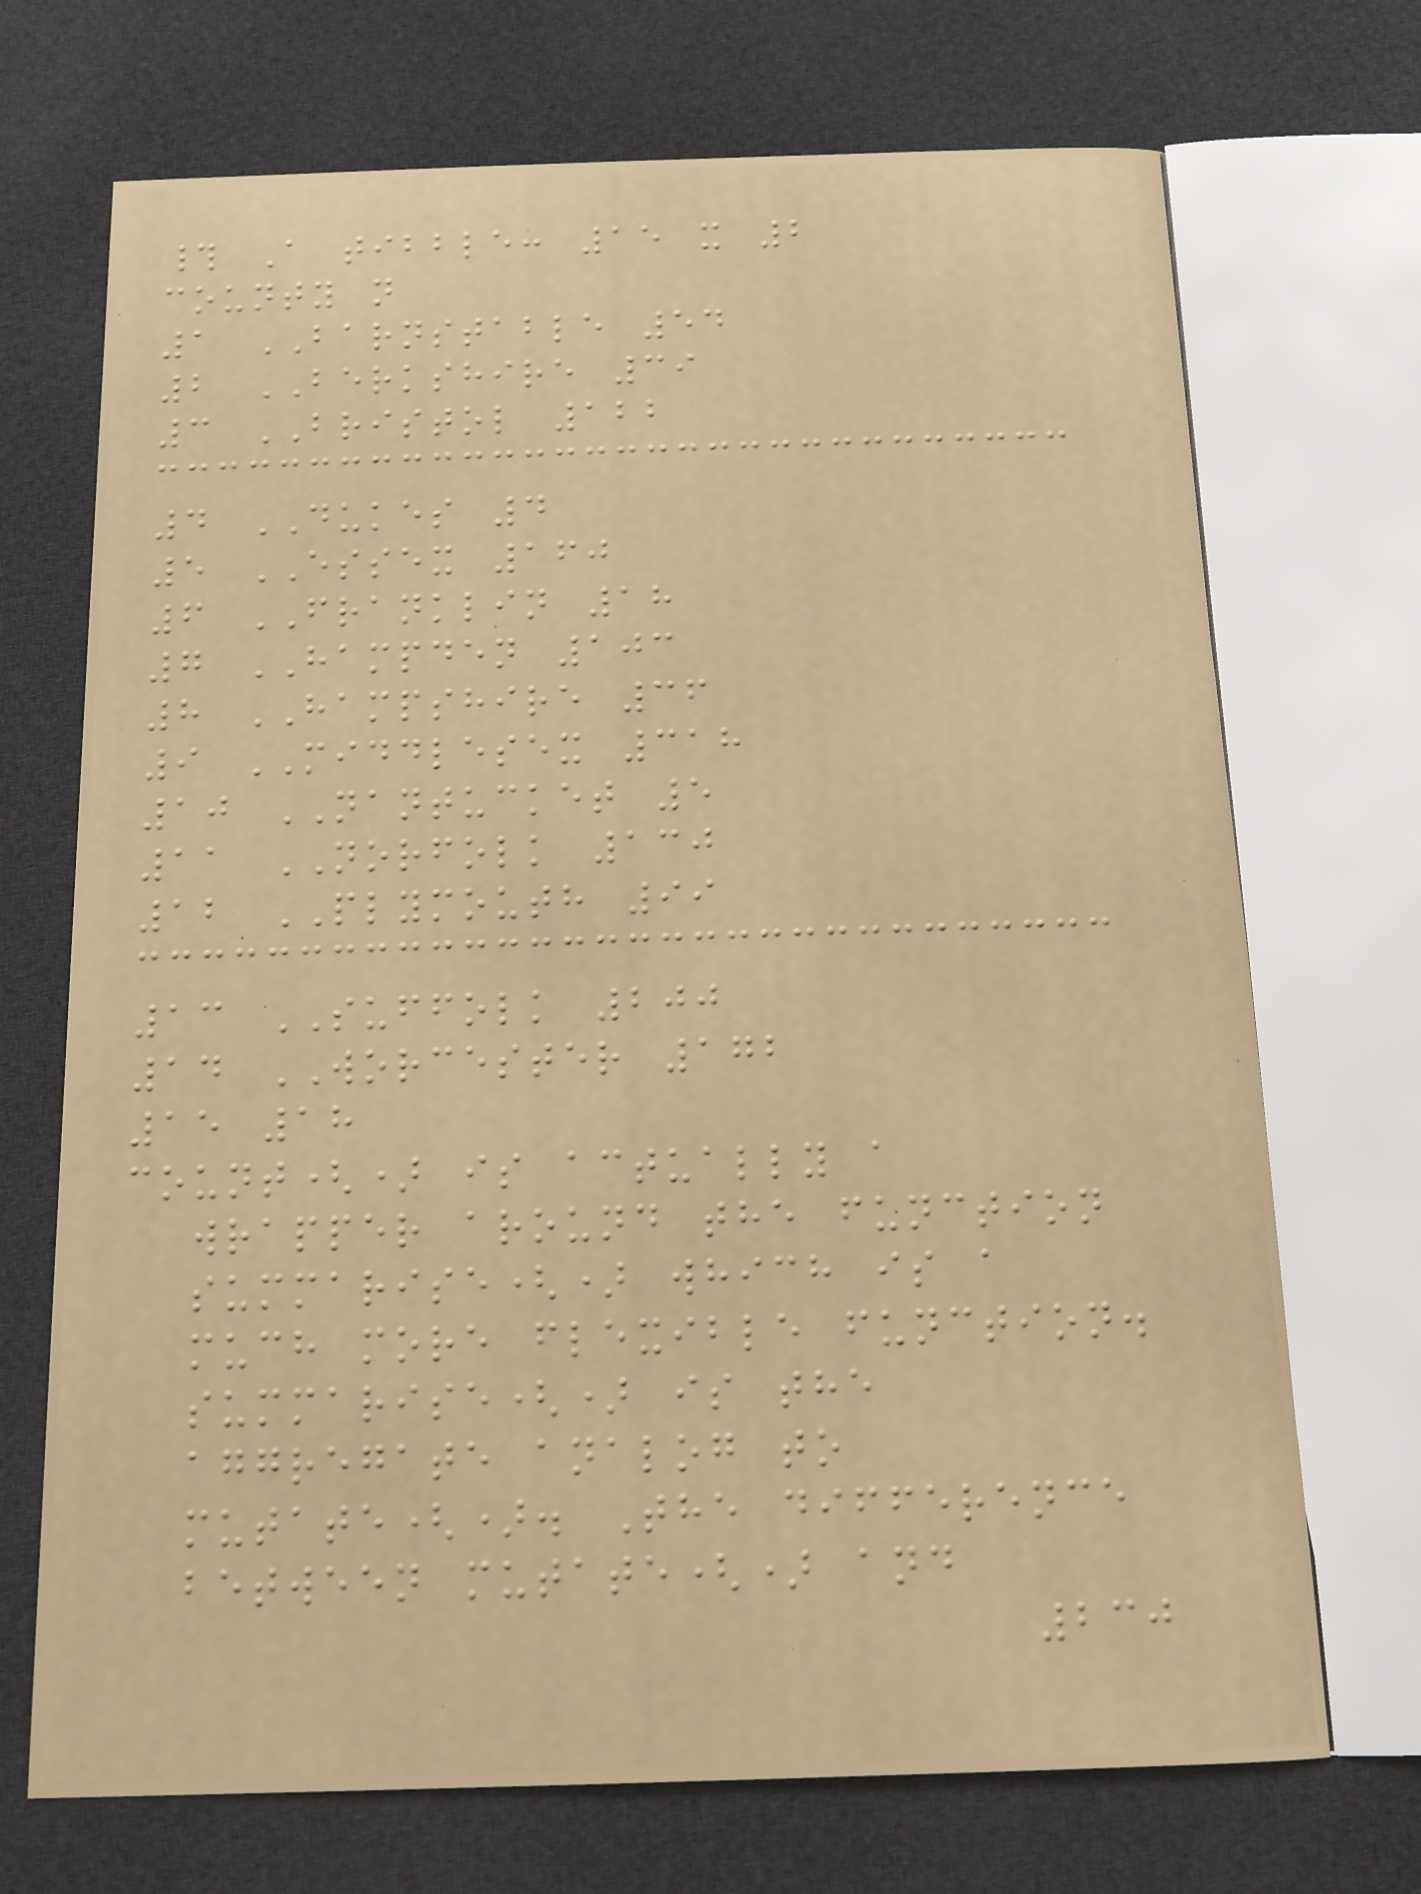# A tibble: 15 x 2
county n
1 BARNSTABLE 54
2 BERKSHIRE 39
3 BRISTOL 122
4 DUKES 4
5 ESSEX 160
6 FRANKLIN 18
7 HAMPDEN 103
8 HAMPSHIRE 36
9 MIDDLESEX 318
10 NANTUCKET 5
11 NORFOLK 130
12 PLYMOUTH 99
13 SUFFOLK 200
14 WORCESTER 172
15 18
count() is actually a
wrapper around the function
summarise() which is a
much more flexible function.
summarise() is the
aggregate analog to
mutate(). The difference
between mutate() and
230
